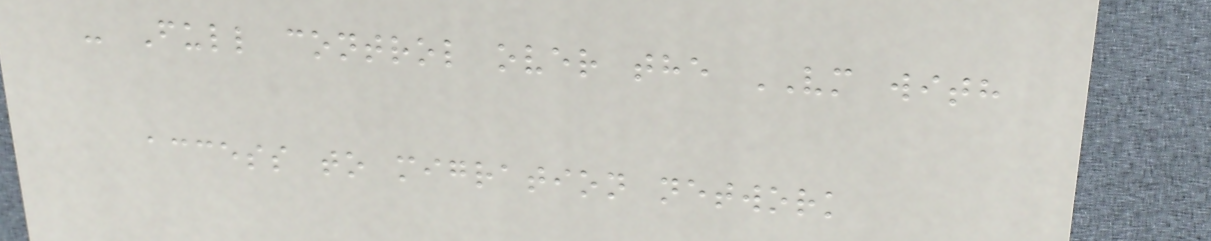- Full control over the VM with
access to migration network
